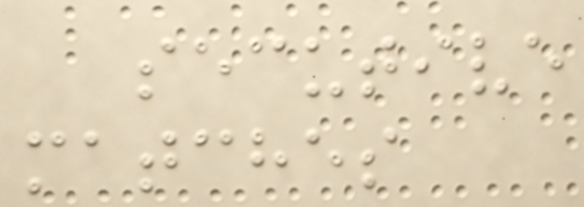secutive
matches
